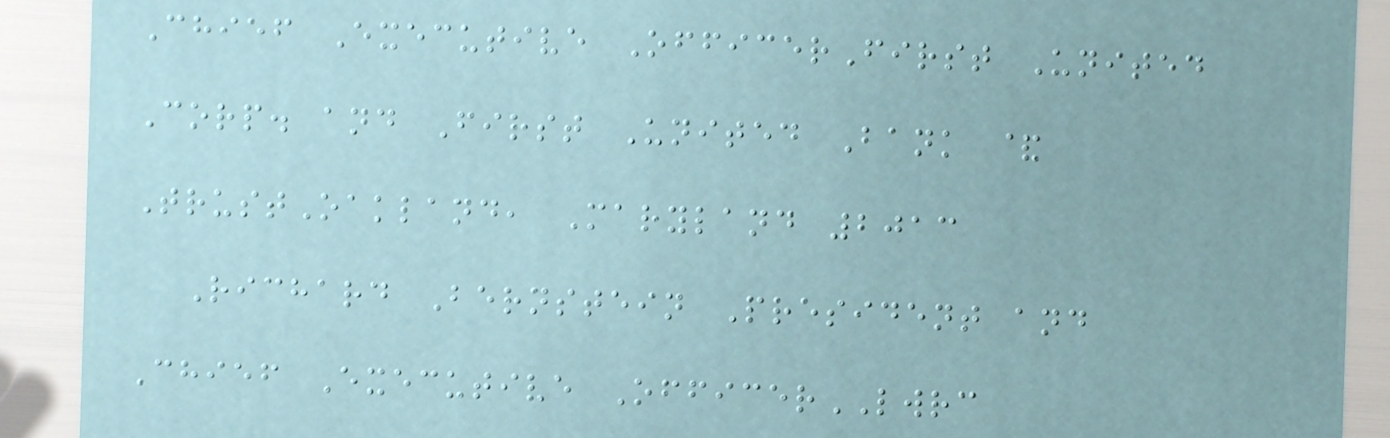Chief Executive OfficerFirst United
Corp. and First United Bank &
TrustOakland, Maryland 2013
Richard Bernstein President and
Chief Executive OfficerLWRC
